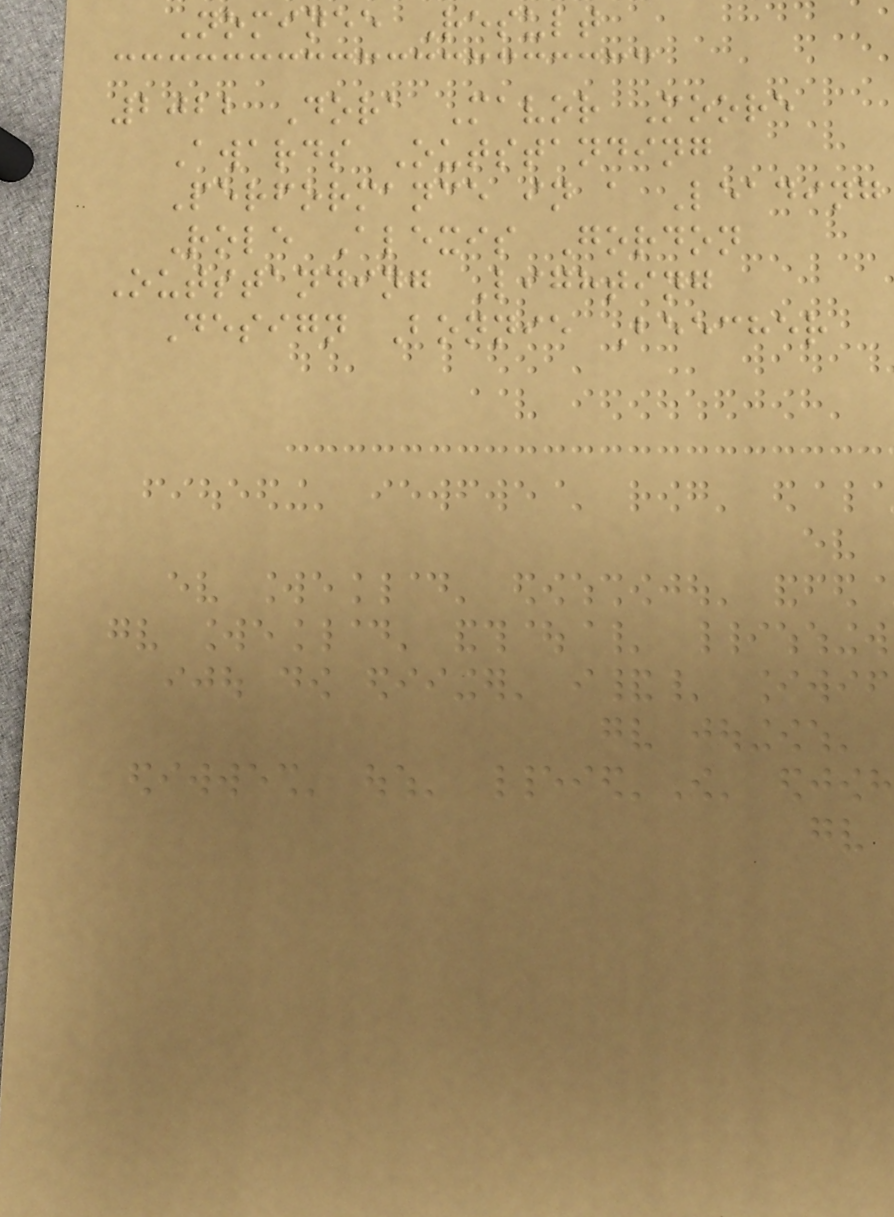Nominee Result
2022 Dora Mavor Moore
Awards Outstanding
Performance in a Leading
Role Alexis Gordon
Outstanding Lighting
Design Bonnie Beecher
